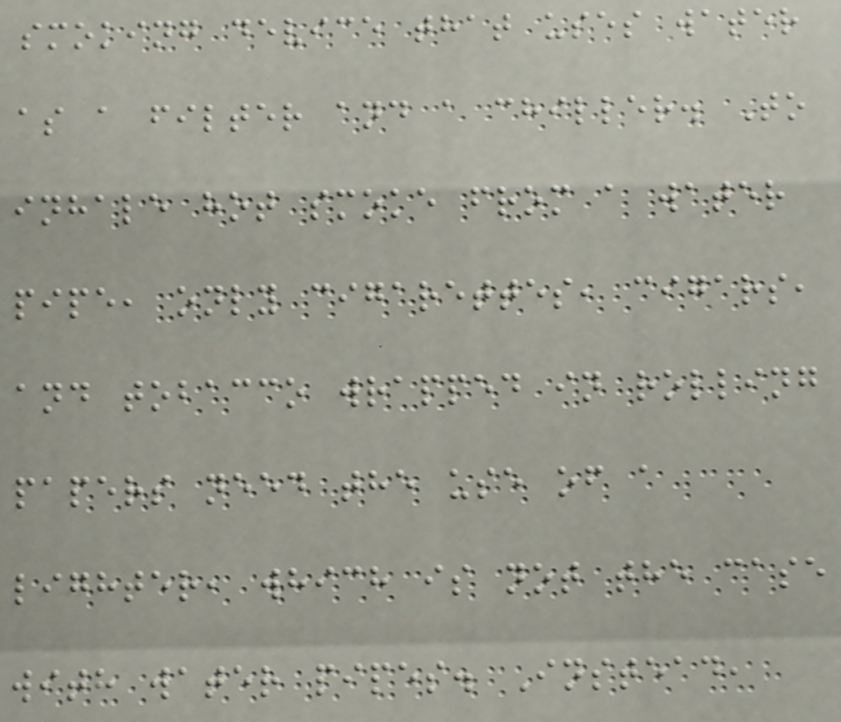smoking device that uses water
as a filter and a chiller. To
inhale hot smoke from a water
pipe, only cigarettes, cigars,
and tobacco wrapped in rolling
papers need the use of a
lighter, which is not the case
with water pipes. Instead,
